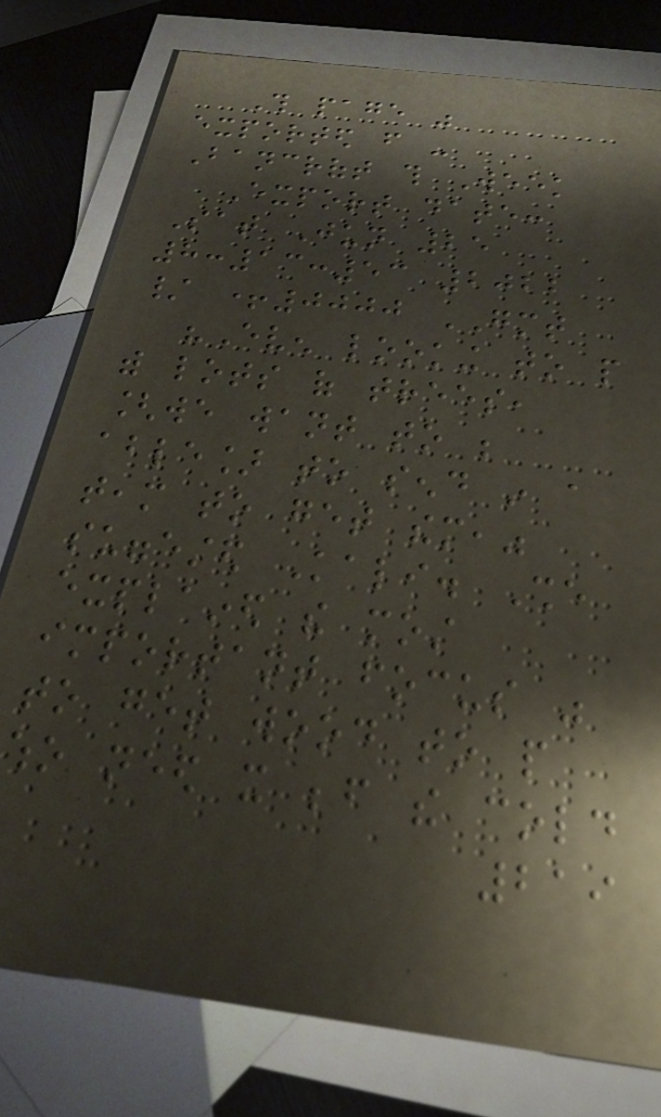This page was
exported from -
Bancroft this Week
Export date:
Sat Jun 25
8:13:53 2022
/ +0000 GMT
"Even looking to people
with lots of trees,
[we want to be
able] to send in a
team to get them,"
suggested Kali. She
explained the most
important focus was
to get wood to people
who need it before the cold
219
